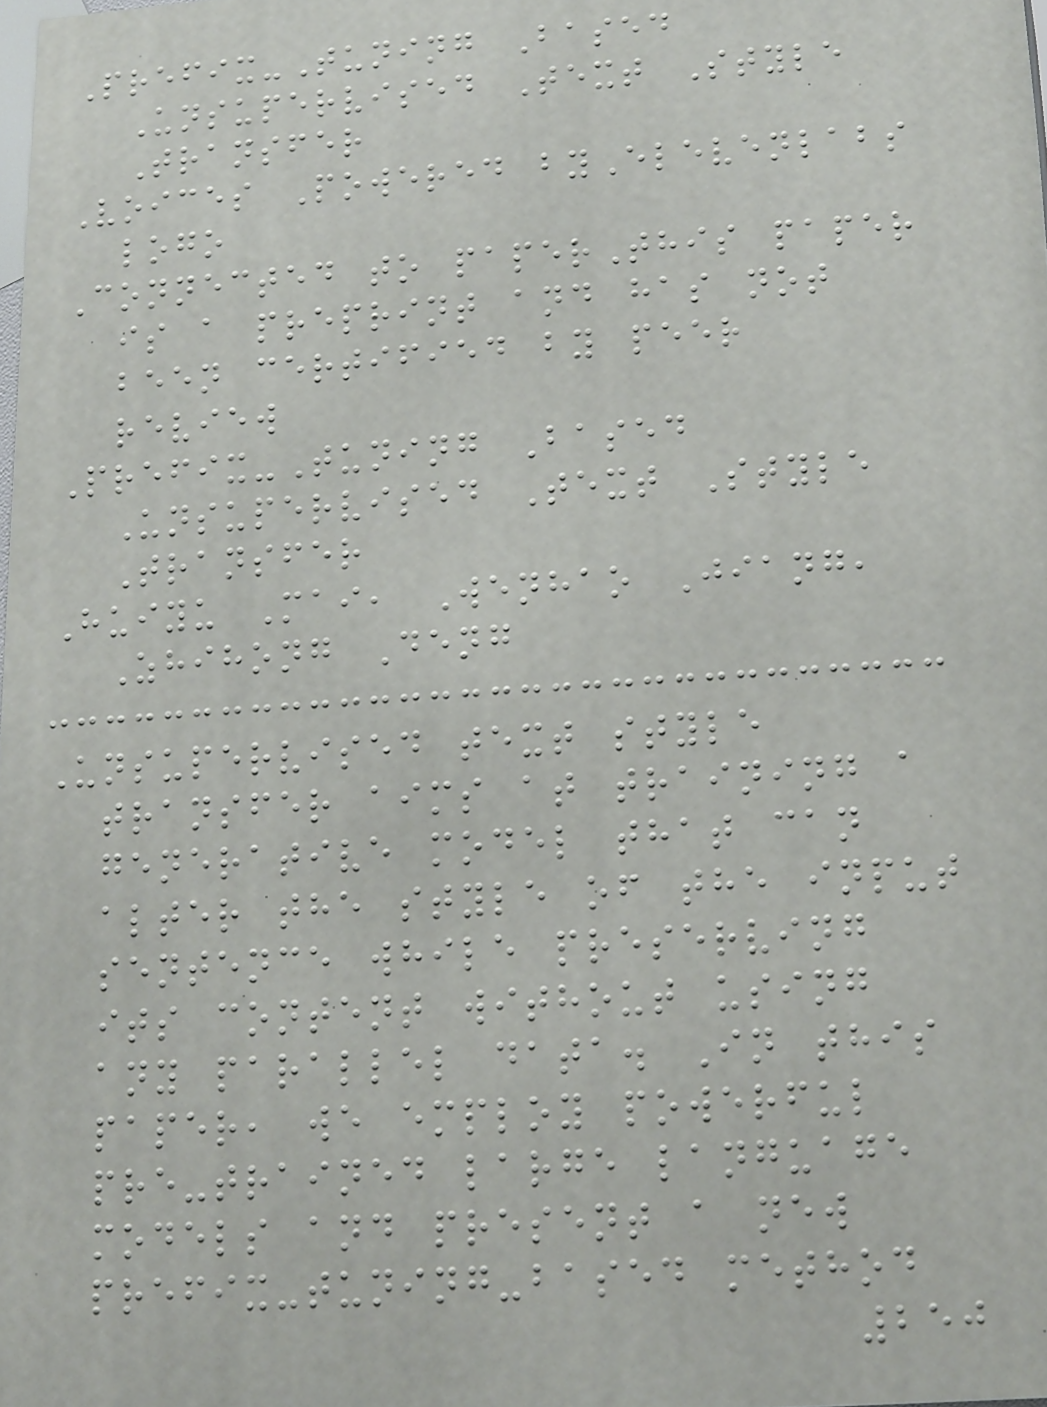Prefix-Tuning Based
Unsupervised Text Style
Transfer
Voices Powered byElevenlabs
logo
Connected to paperThis paper
is a preprint and has not
been certified by peer
review
Prefix-Tuning Based
Unsupervised Text Style
Transfer
Huiyu Mai, Wenhao Jiang,
Zhihong Deng
Unsupervised text style
transfer aims at training a
generative model that can
alter the style of the input
sentence while preserving
its content without using
any parallel data. In this
paper, we employ powerful
pre-trained large language
models and present a new
prefix-tuning-based method
250
